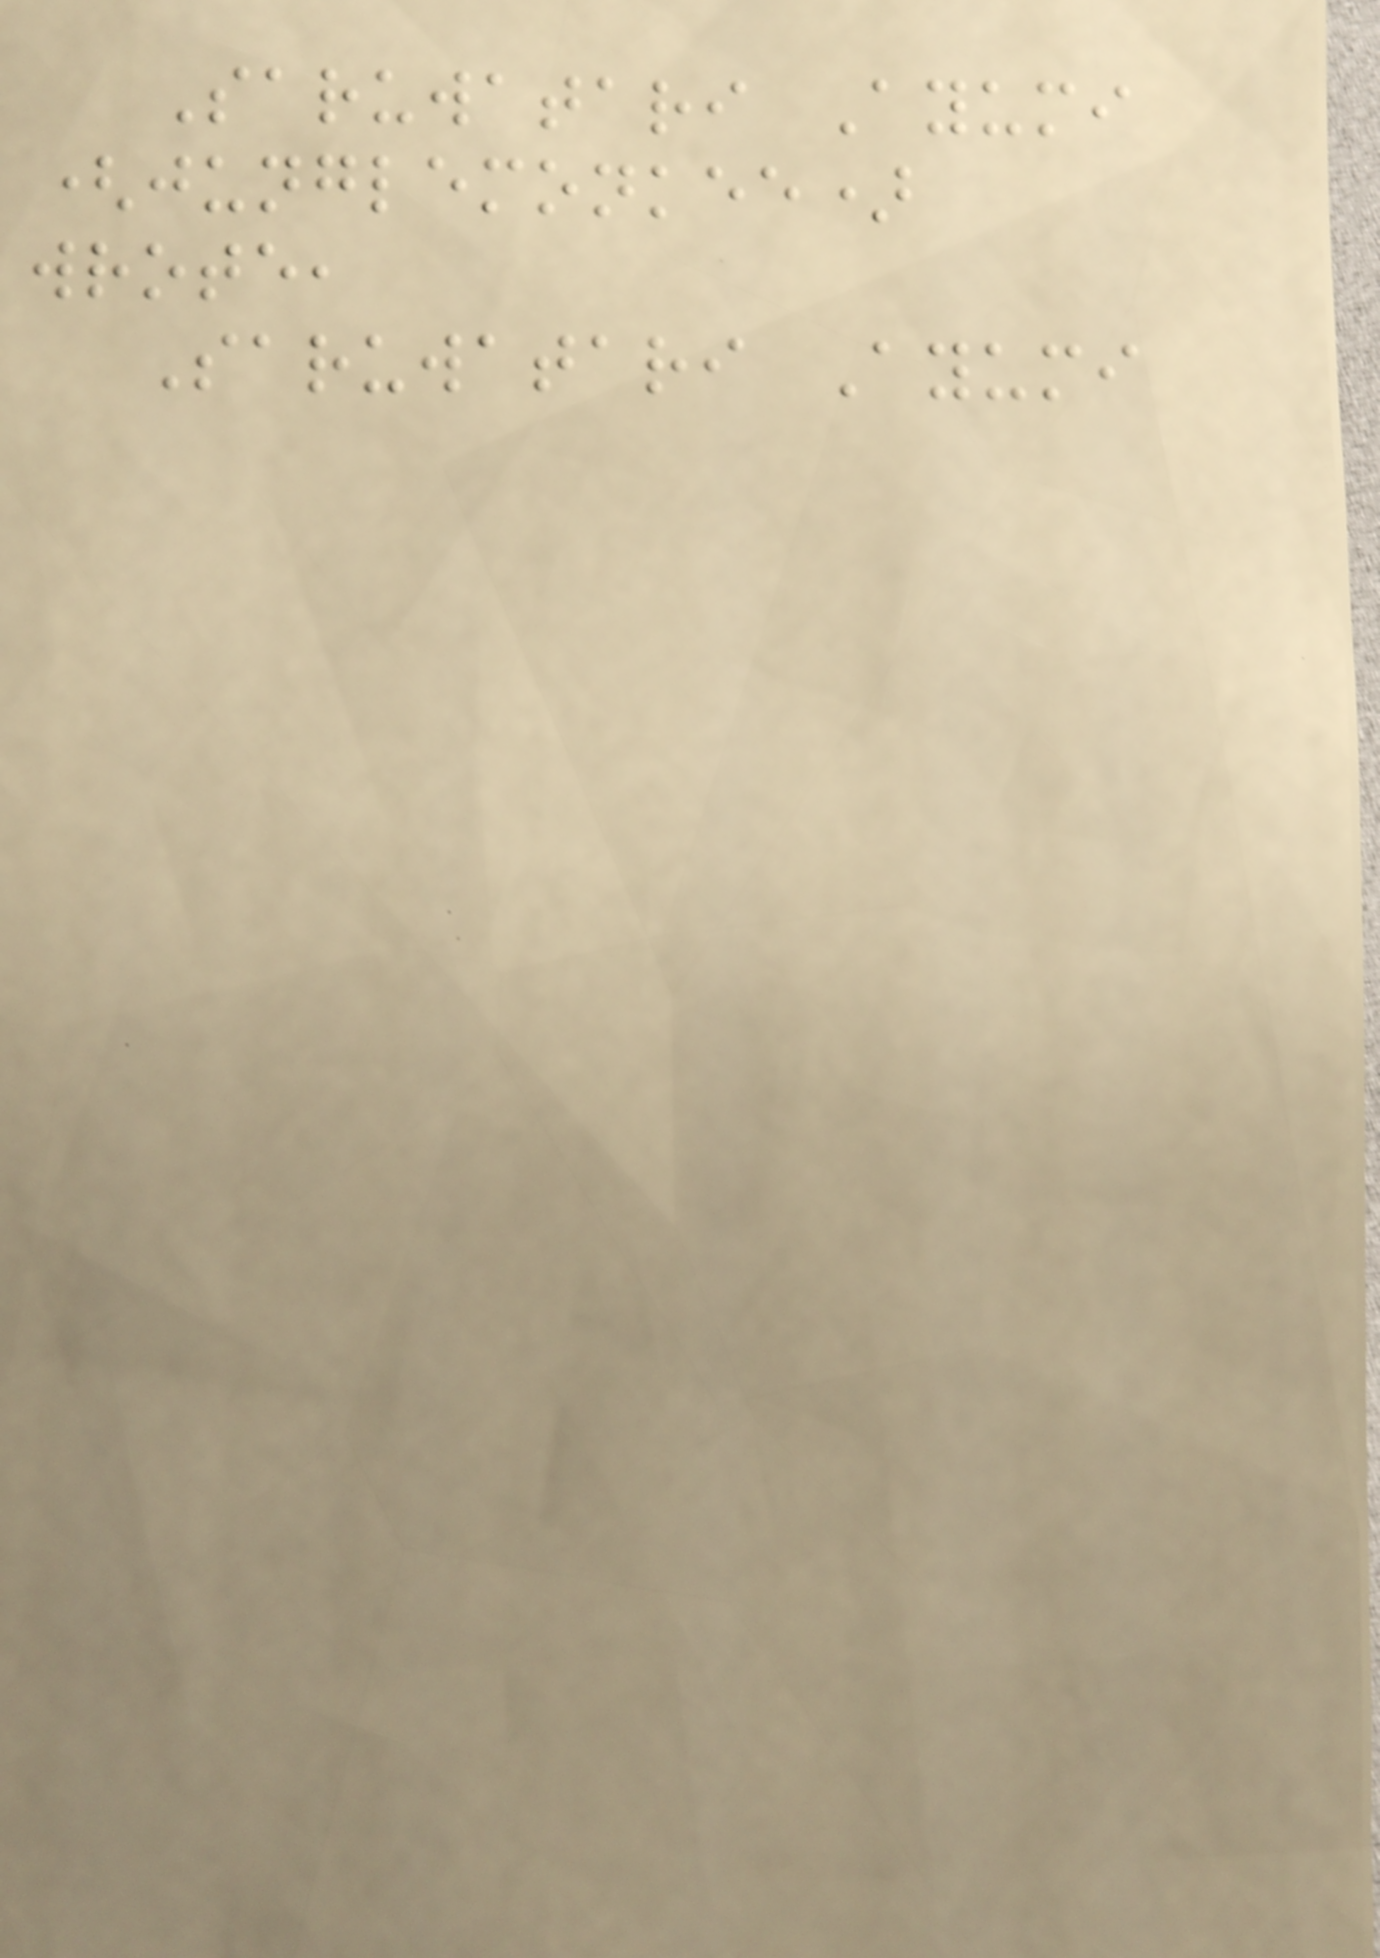Saruwatari Ayumi
(junglemonkee)
wrote,
Saruwatari Ayumi
